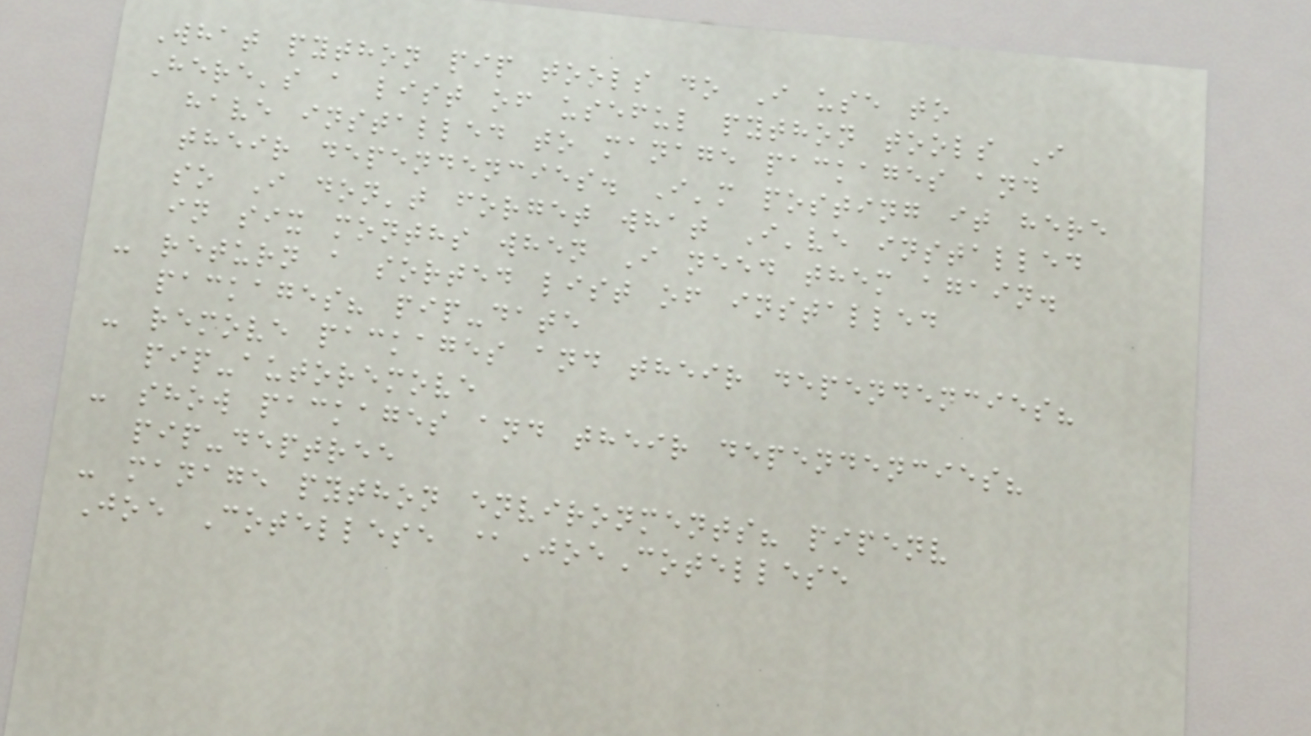What python pip tools do I use to
Here's a list of useful python tools I
have installed to manage packages and
their dependencies. I'm posting it here
so I don't forget what I've installed
in six months when I need them again.
- return a sorted list of installed
packages? pip-date
- remove packages and their dependencies?
pip-autoremove
- show packages and their dependencies?
pip-deptree
- manage python environments? pipenv
Joe Cotellese @JoeCotellese
